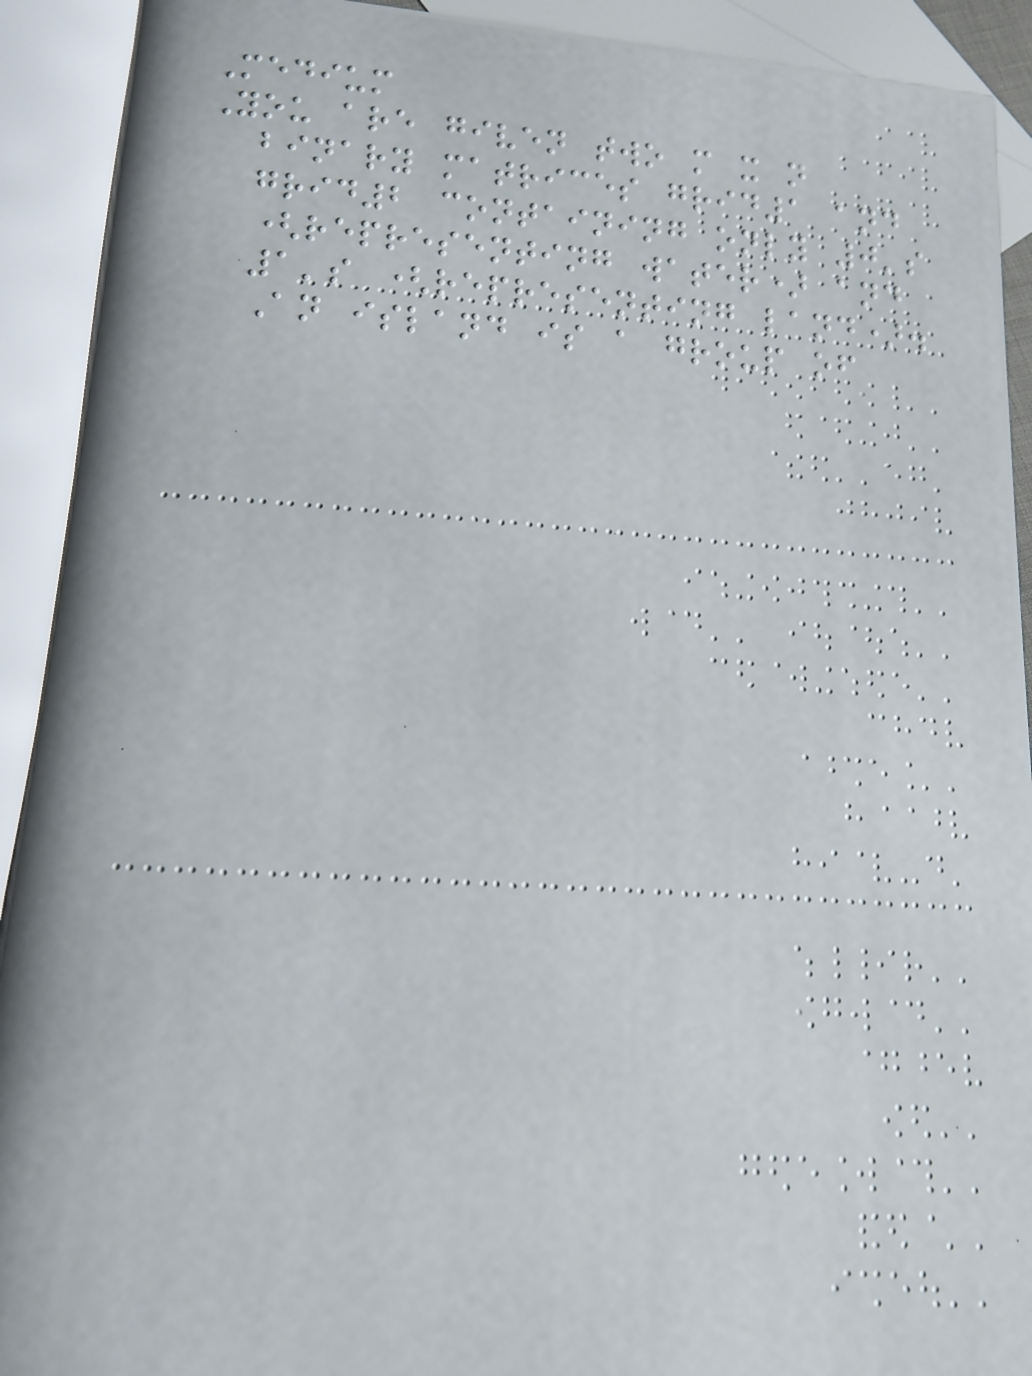Medium
You are given two m x n
binary matrices grid1 and
grid2 containing only 0's
(representing water) and
1's (representing land).
An island is a group of
